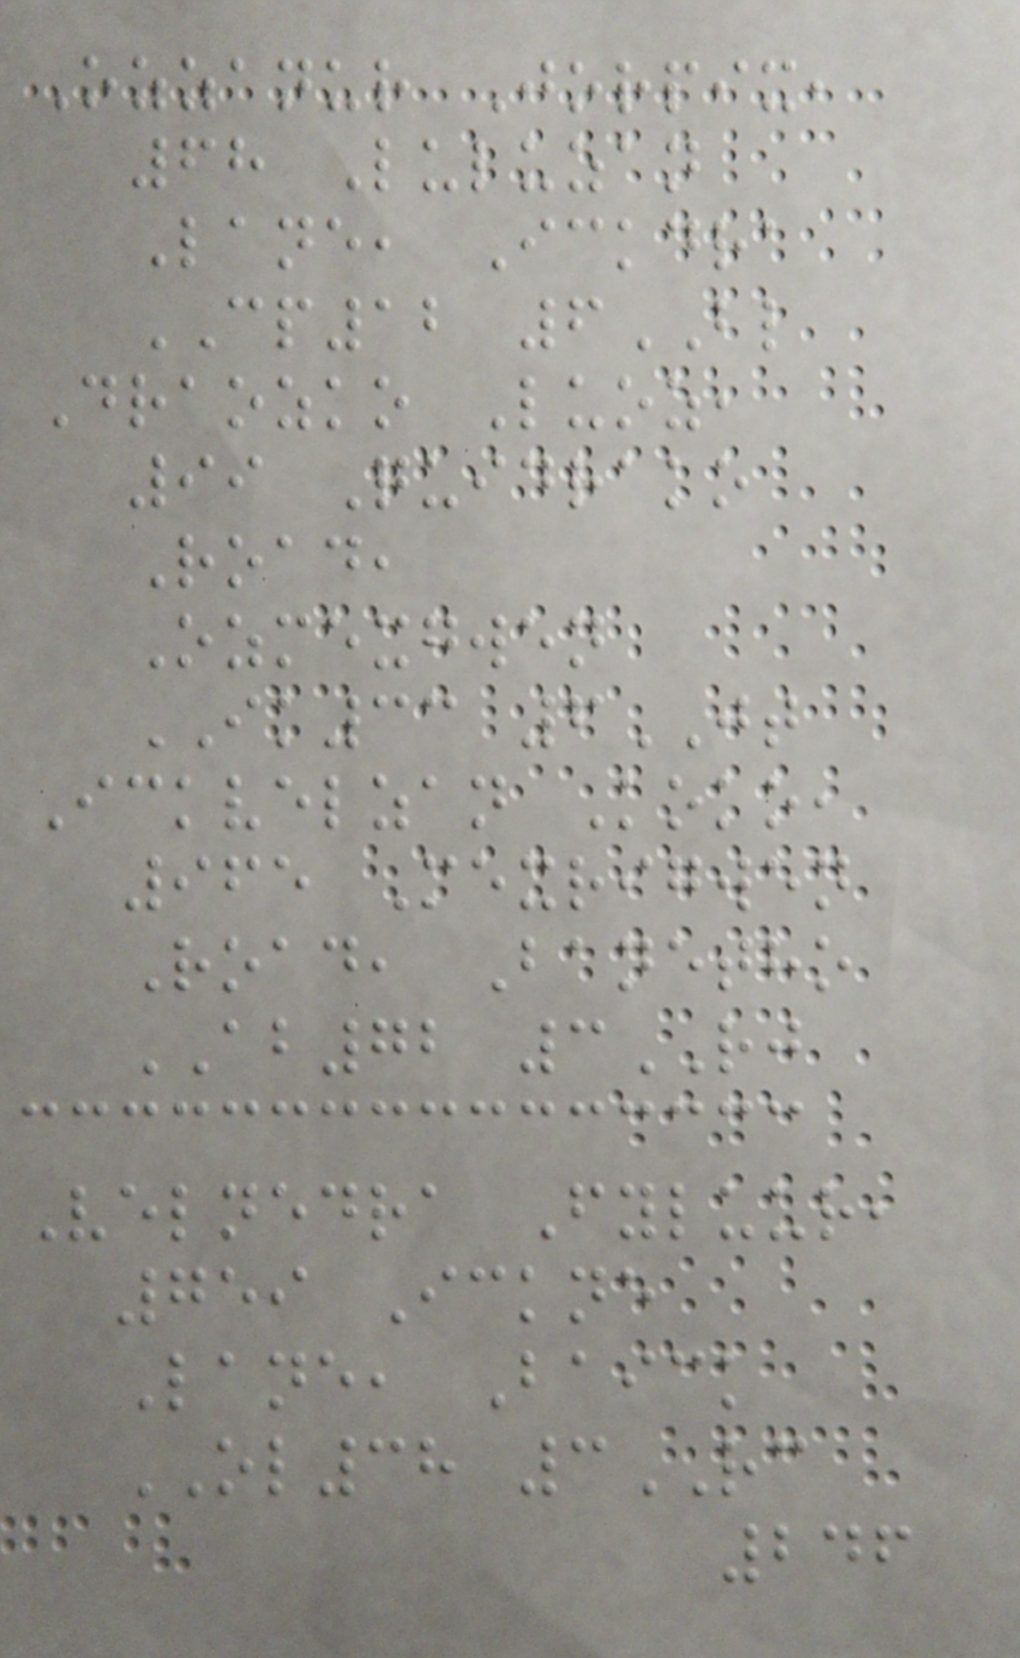Ozzanur Jorpix,
68 Luluzan
Lane, Ickdra
CP12 6BL
Draozko Luoz,
99 Quidrako
Road,
Ozmexgwen
IK33 6JT
Ickvelzan Koko,
965 Mexrigwen
Road, Banetho
AB72 3RJ
Velnedra Fyluur,
759 Ickne
Lane, Baick
OL38 3RC
246
